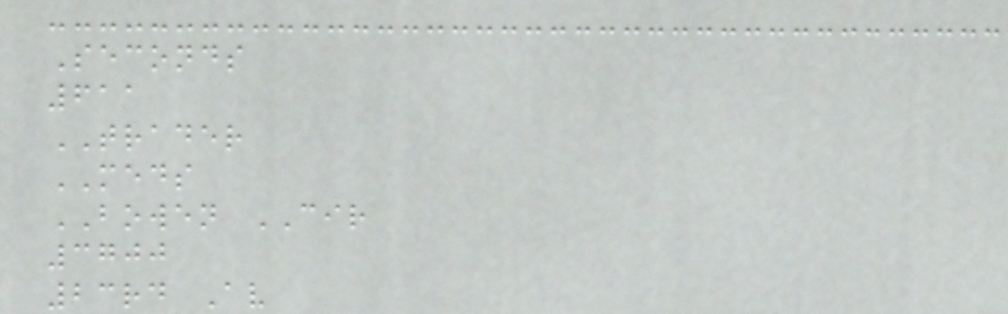Seconds
611
TRADER
MEDS
BOWEN CIR
3700
23rd Av
